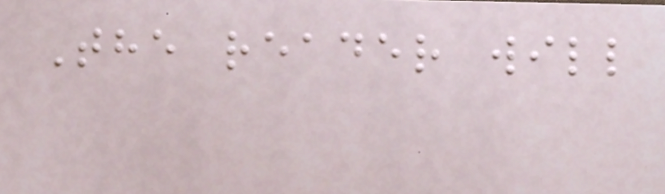The reader will
